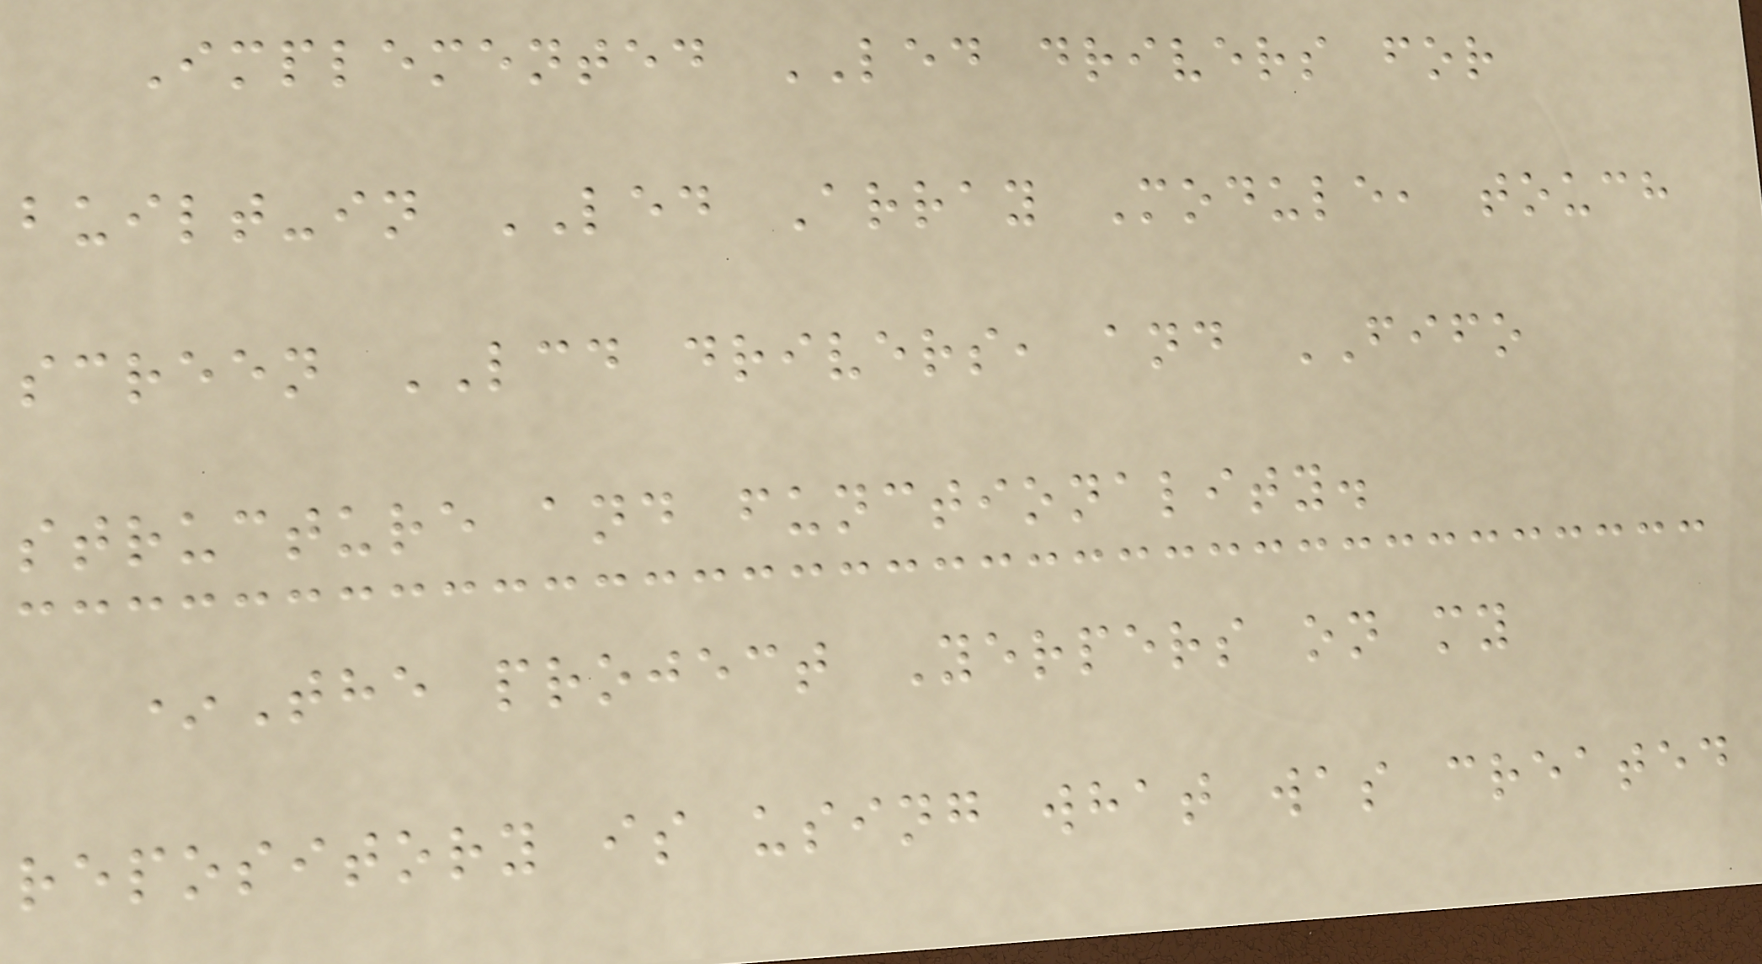Implemented LED drivers for
built-in LED Array Module, touch
screen LCD drivers, and FIFO
structure and functionality.
*The project Yerpers on my
repository is using what was created
